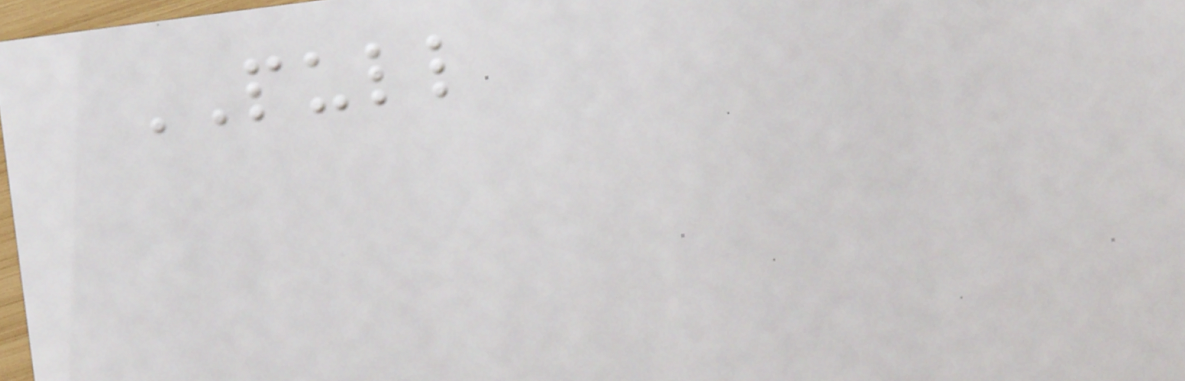PULL
